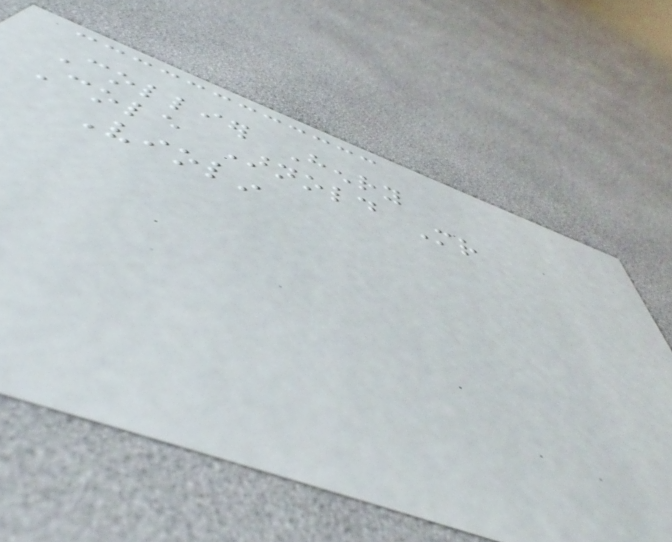Collier Henry
Cole Arnold Mr
Violin
